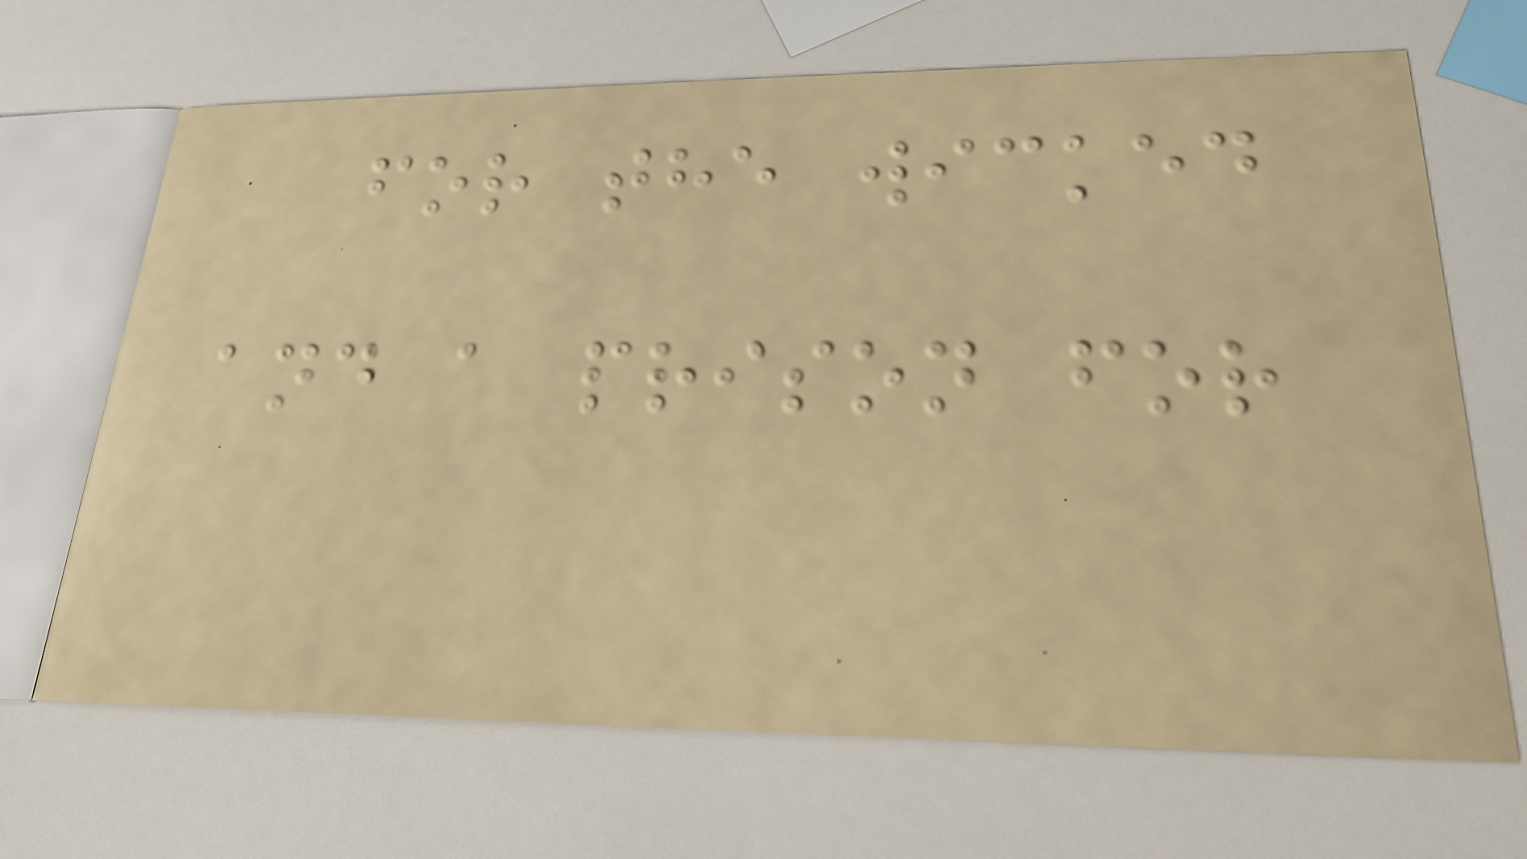for the wicked
and a prison for
